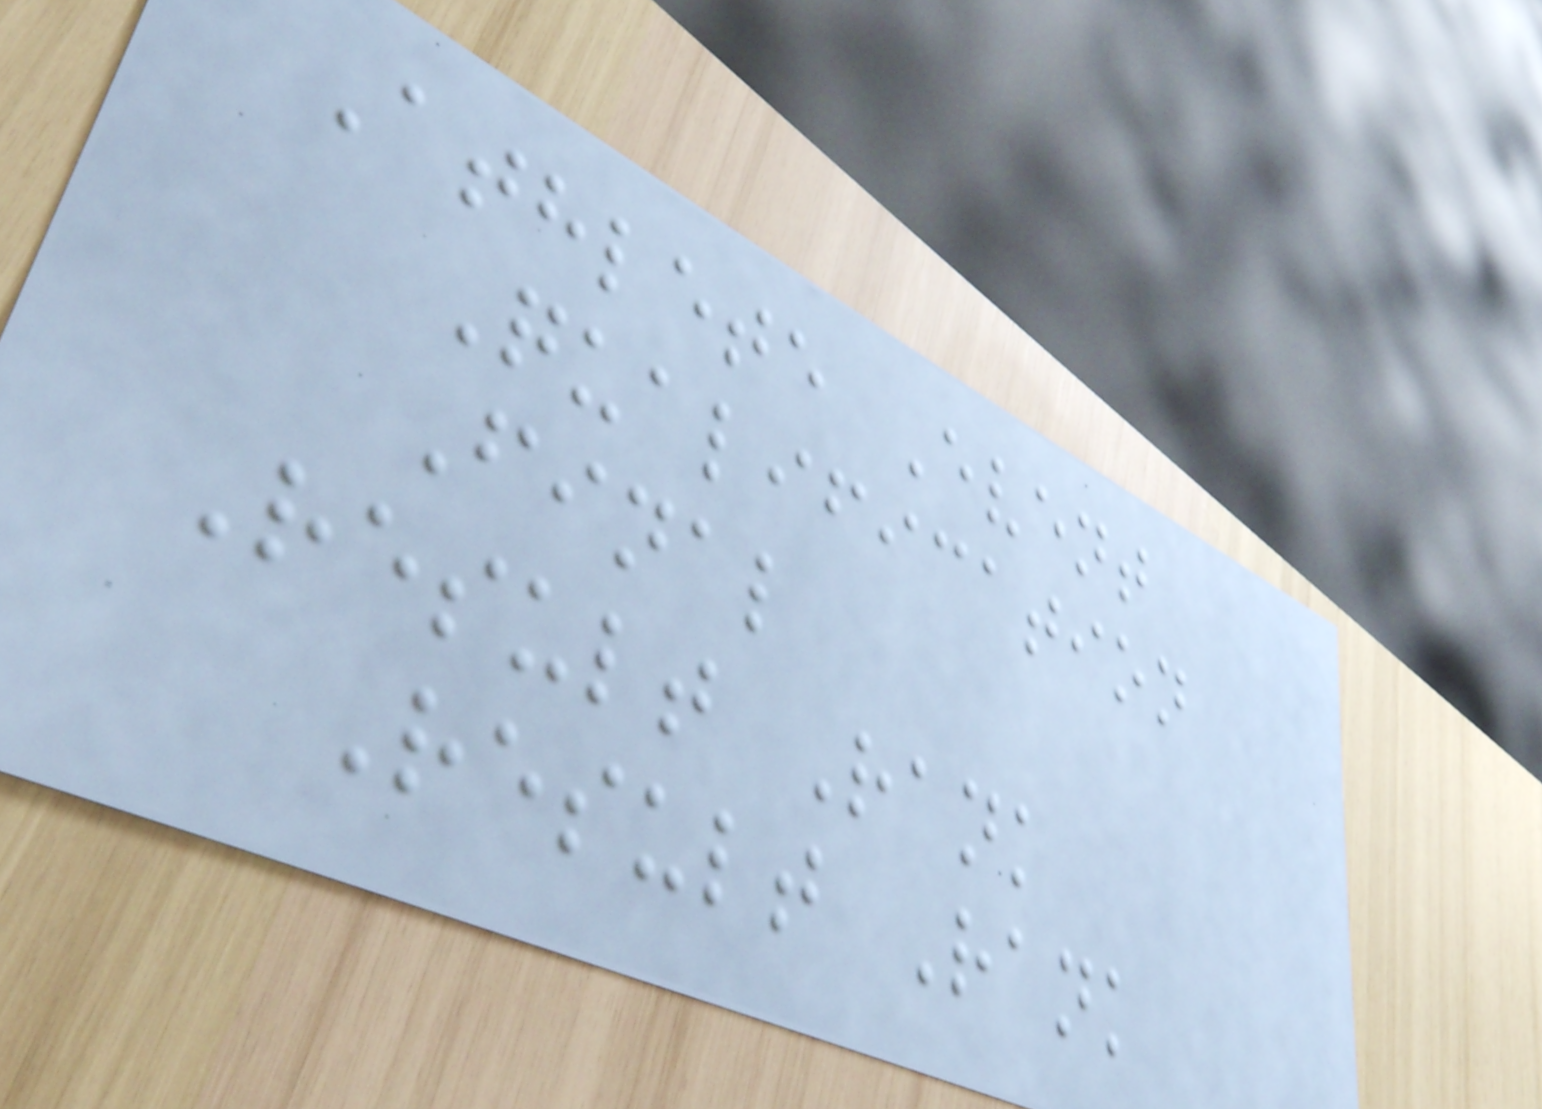Athlete Event
Qualification
Final
Result Rank
Result Rank
